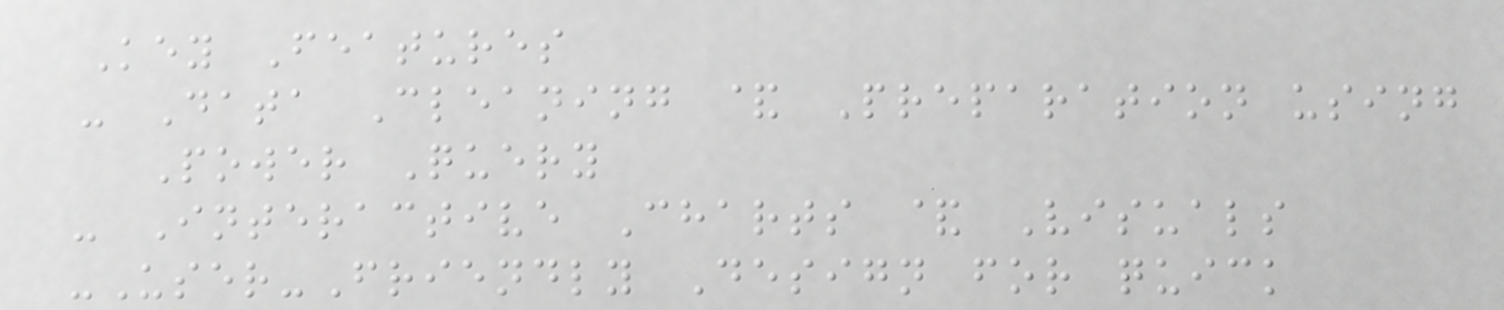Key Features
- Data Cleaning & Preparation using
Power Query
- Interactive Charts & Visuals
-User-Friendly Design for quick
